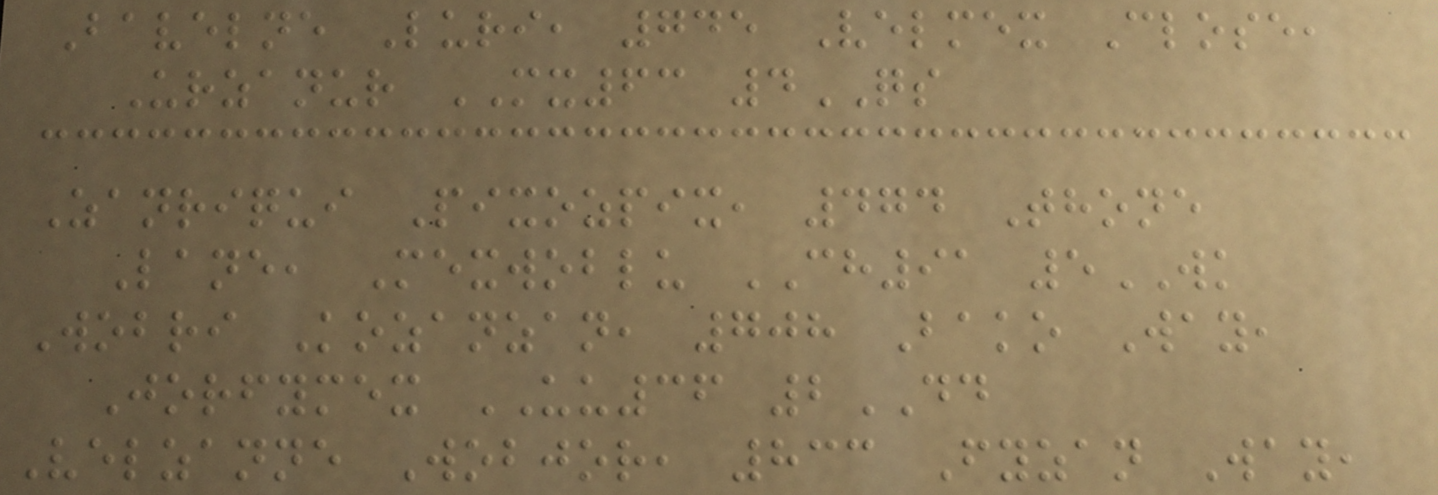Bavelne Luri, 745 Velmex Close,
Urzanur MX63 4QS
Zanriqui Pixozpix, 474 Thone
Lane, Mexwoblu CH91 5WK
Wobri Kozanzan, 708 Bako Way,
Jorfymex UU36 2DD
Velzanne Wobjor, 833 Fyzan Way,
